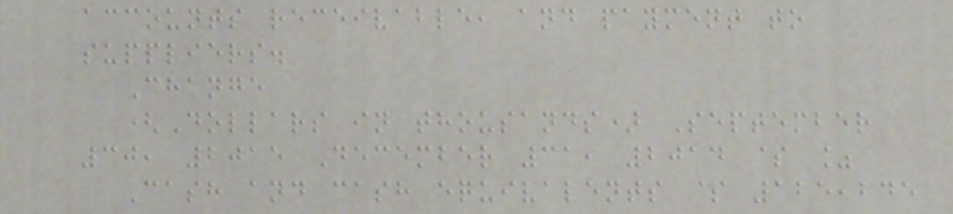accounts receivable, and payment to
suppliers.
Change
(Dollars in thousands) September
30, 2015 December 31, 2014 $ %
Cash and cash equivalents $ 125,245
